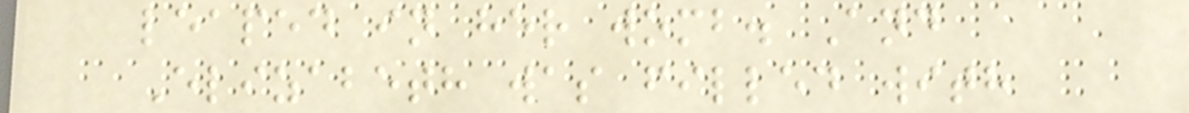leaped in her womb. And
Elizabeth was filled with
